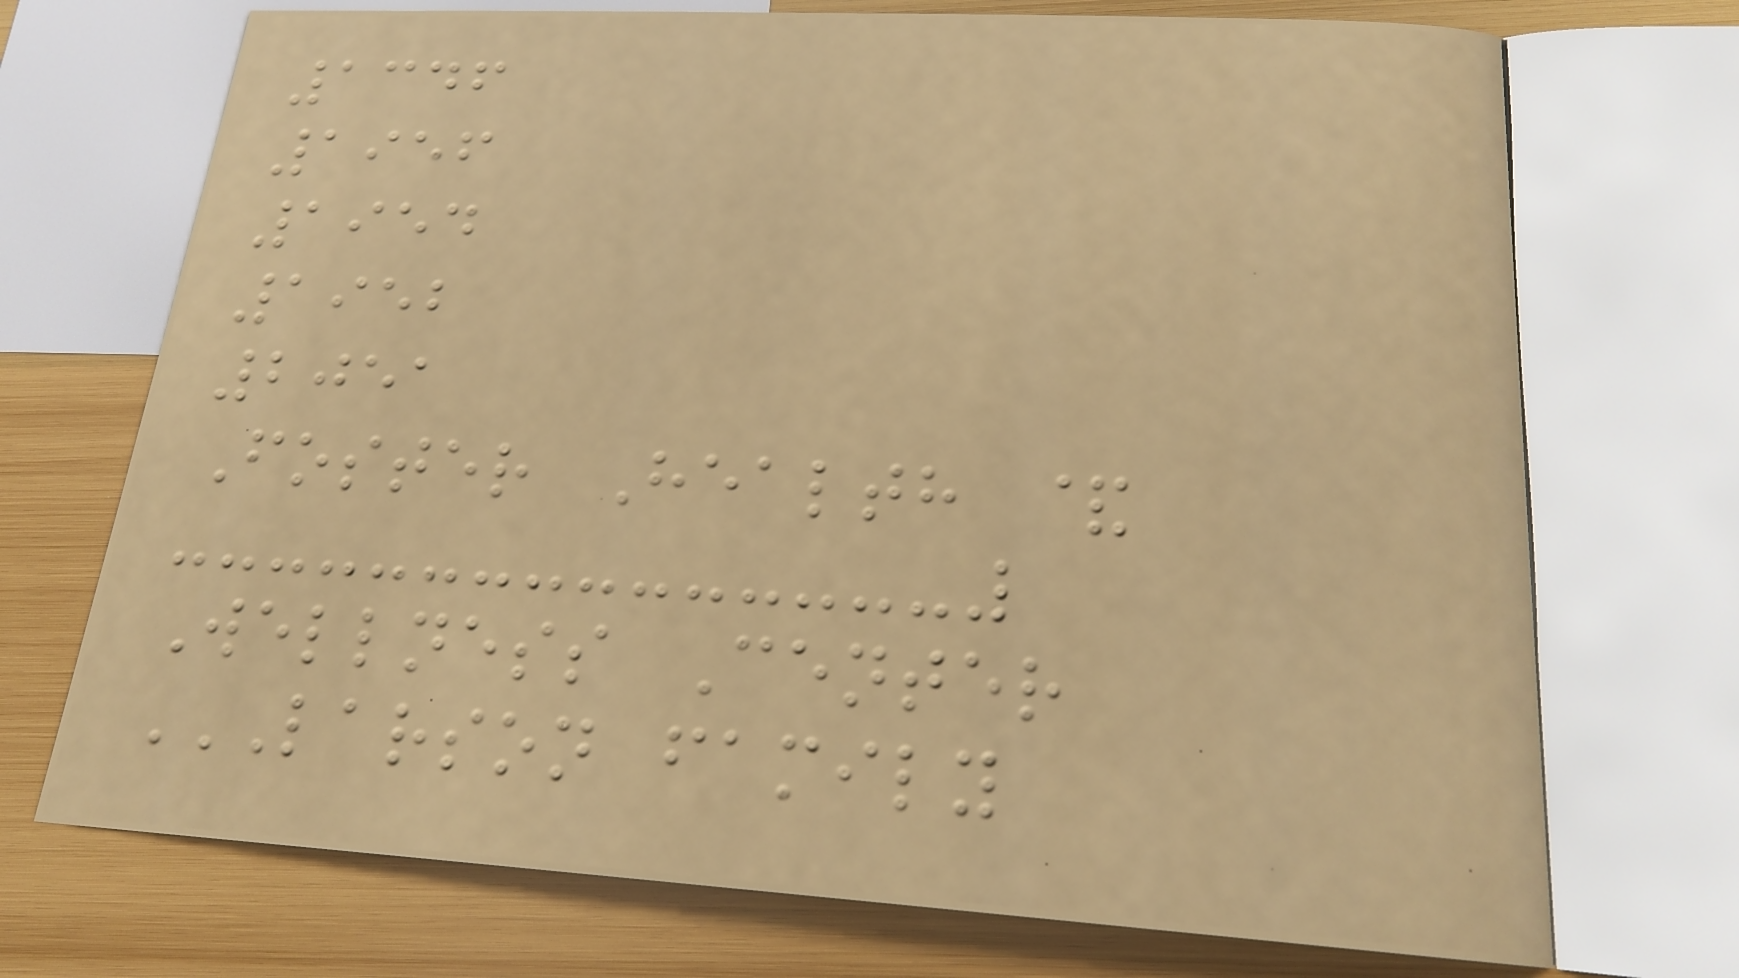1346
1956
1954
1952
2051
Foster Health &
Wellness Center
LARSON FAMILY
